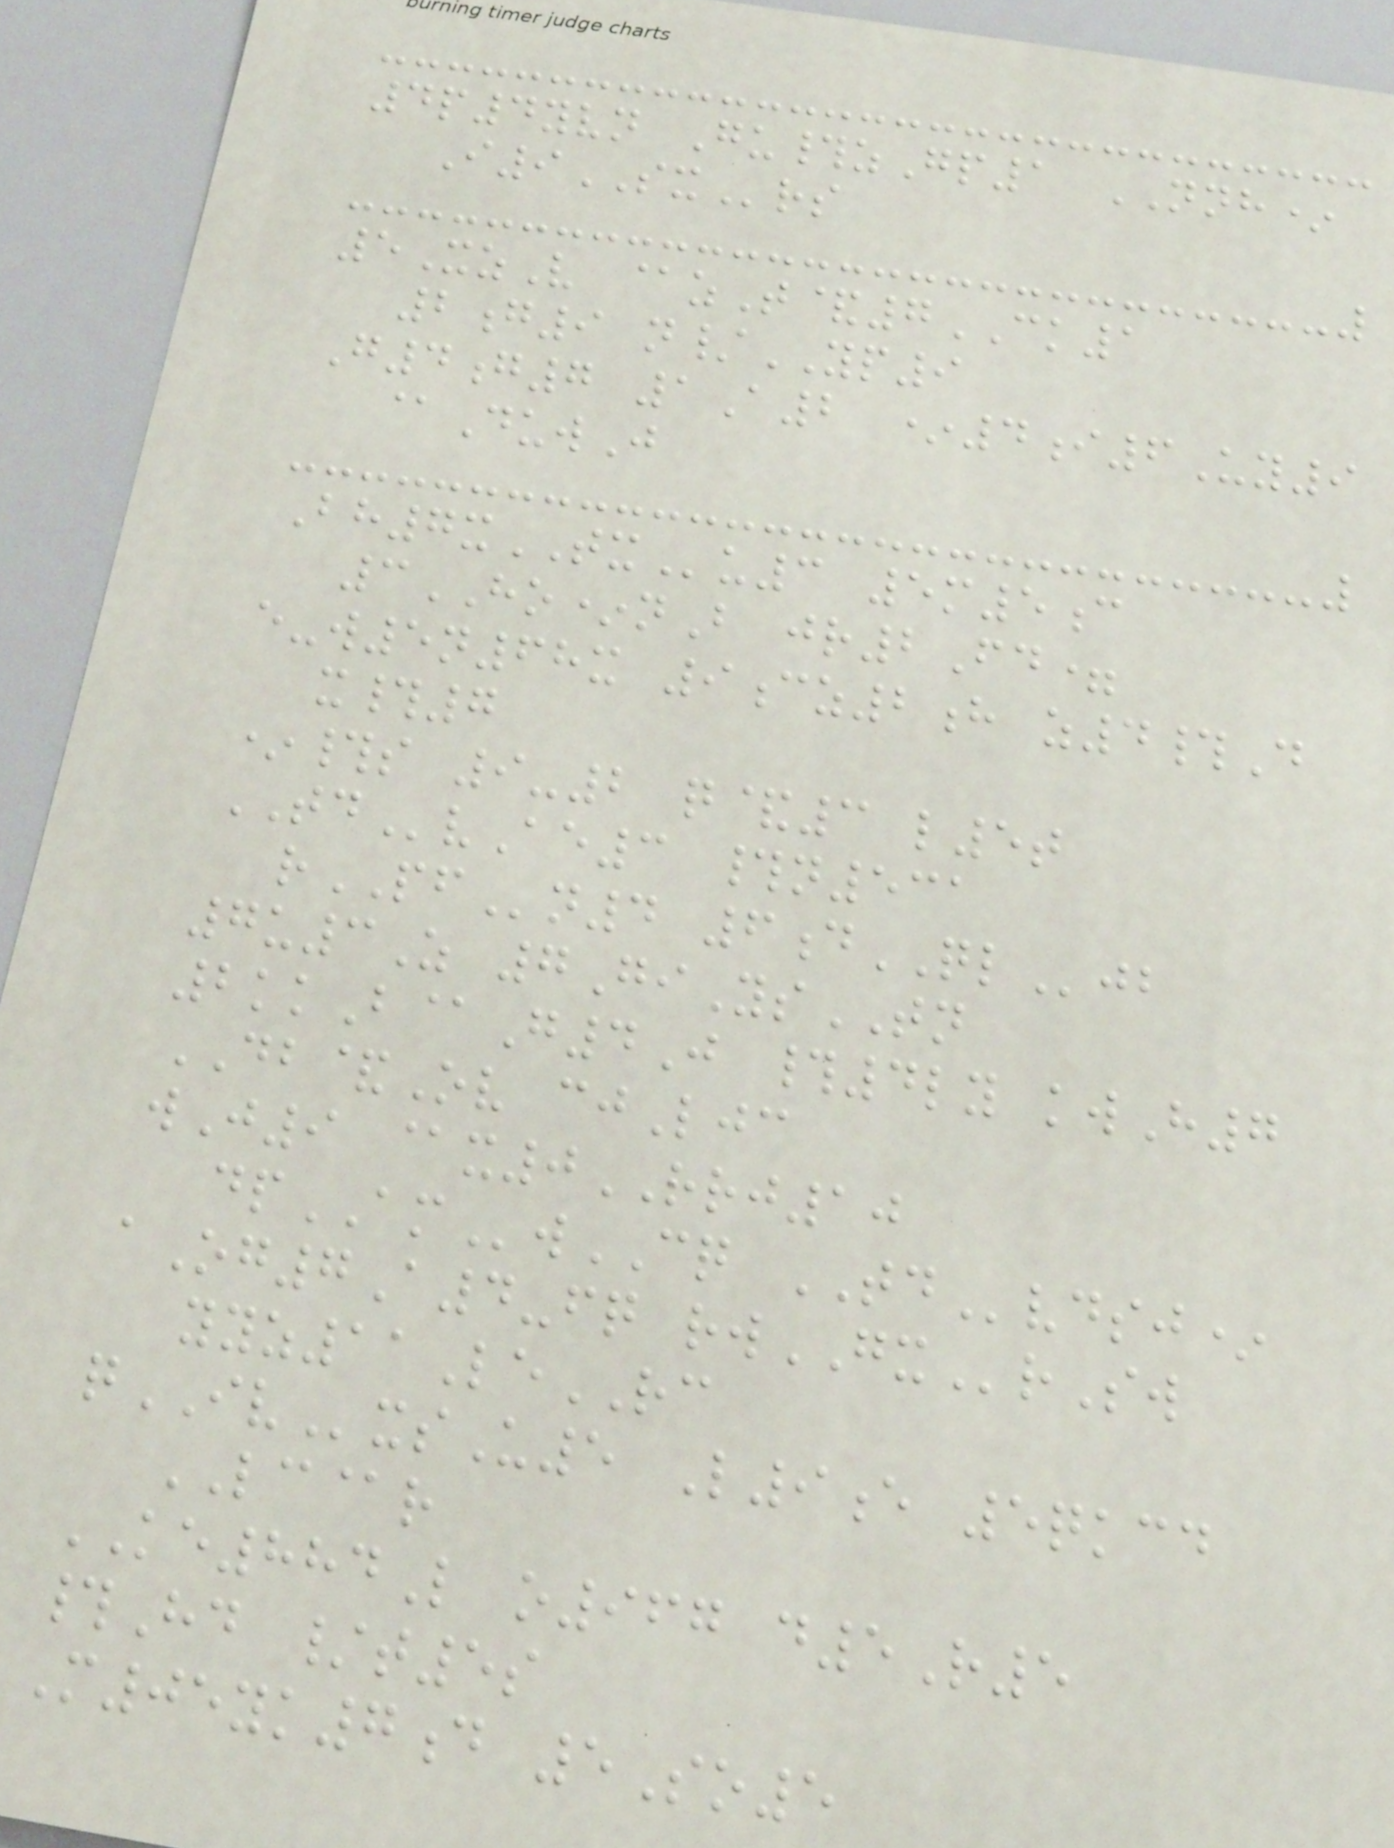4p4yvn Gu#zGp1 NNH*
I9SXrs
5XzV @zT&7CK1
2g9 n/YP9
G4g7 1A2 *4i6Uy9
@DuwJ
Bh7xTXu3 5m5c
3HO*nB jr2Fd=
e-w5n68x 9cz2h z4#D
x#7
*#s 9-2 q&3 l5t
TDvAe3 #n531
rPFn4 6dQLjb
7u3Z 7GiYsTN
2kkB@G4J #4ly kwH7
DB&Ov cjLjc
wJ9 @x0RRJ10
dpAMwCQ TDvdsj*
aOg7A4-fq rwGXrSw
yyz11LeRC
qIVxsU5 L9e 5qkcd
LC@r
KE884L o967 d5R5
#Hd /t5s
M05yk7d 5So5
